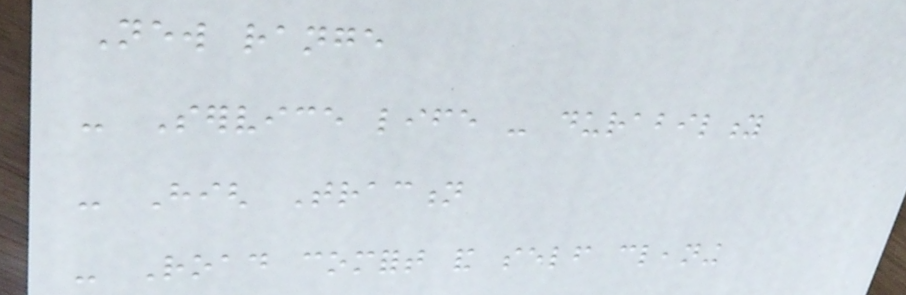New range
- Service life - durability
- High Traction
- Road comfort and self cleaning
